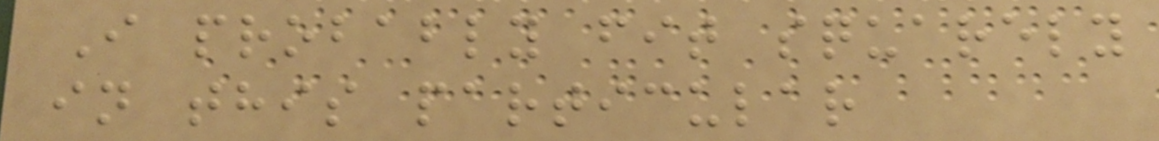I probably fit squarely
in this particular
